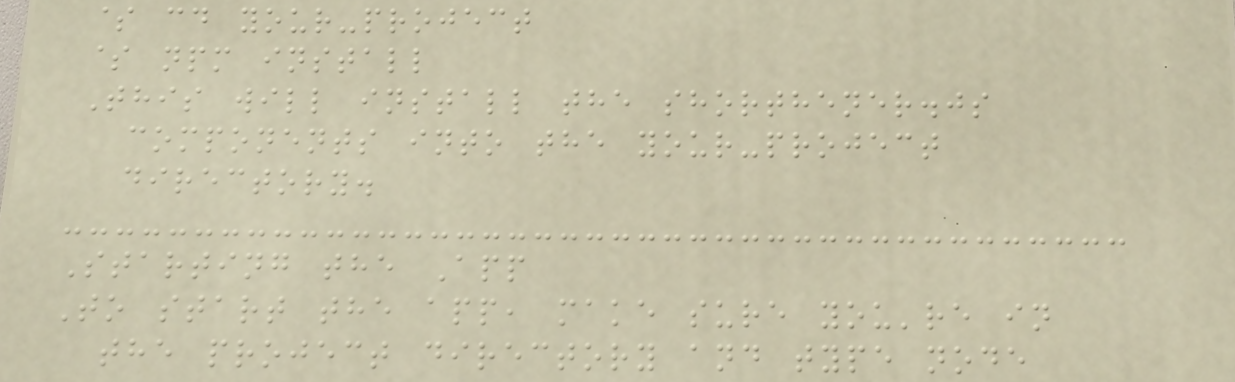$ cd your-project
$ npm install
This will install the shorthener.js
components into the your-project
directory.
Starting the App
To start the app, make sure you're in
the project directory and type node
